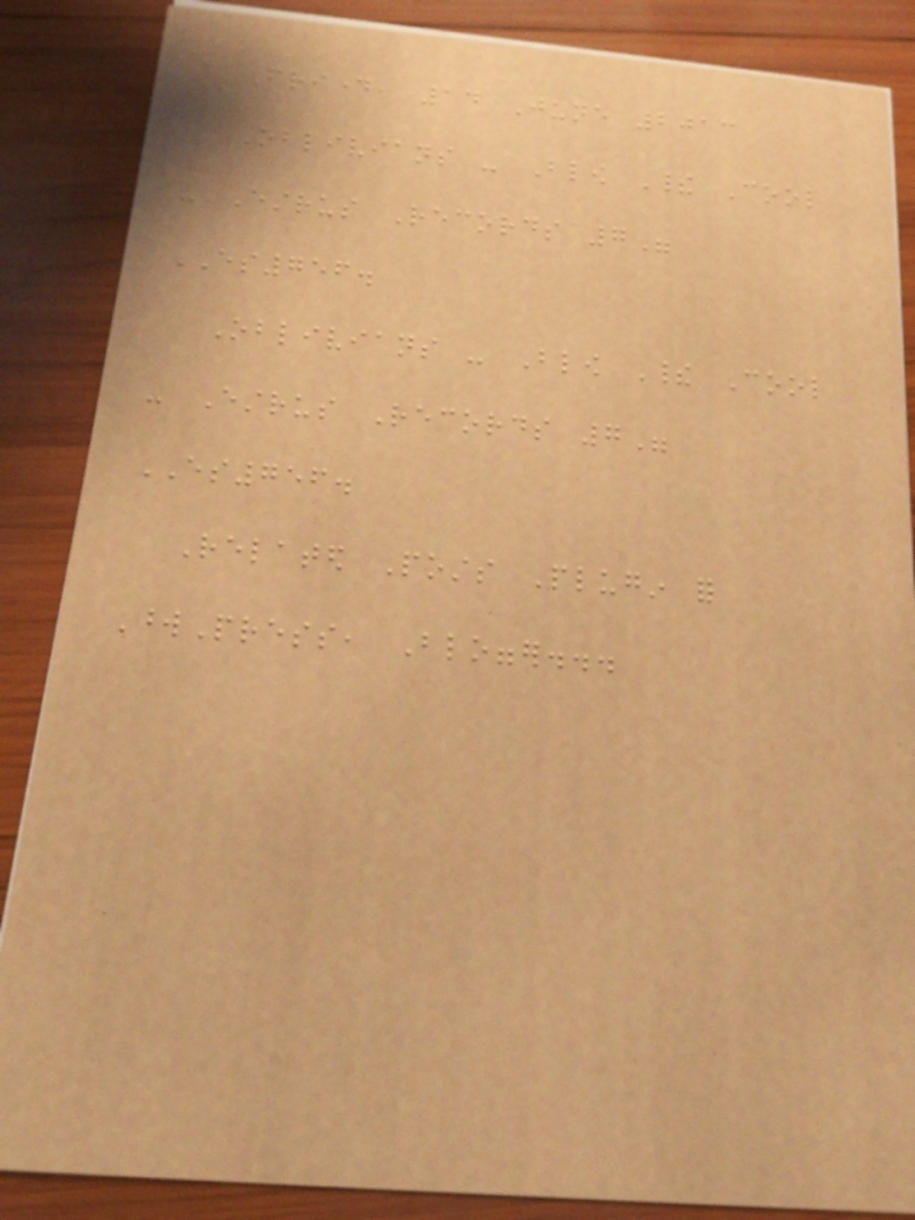Friday, 14 June 2013
Oblivians - Blow Their Cool
- Estrus Records 7"
ES756.
Oblivians - Blow Their Cool
- Estrus Records 7"
ES756.
Related Posts Plugin for
WordPress, Blogger...
